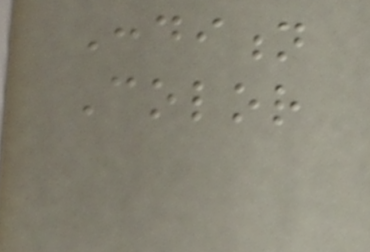Condition
Color
